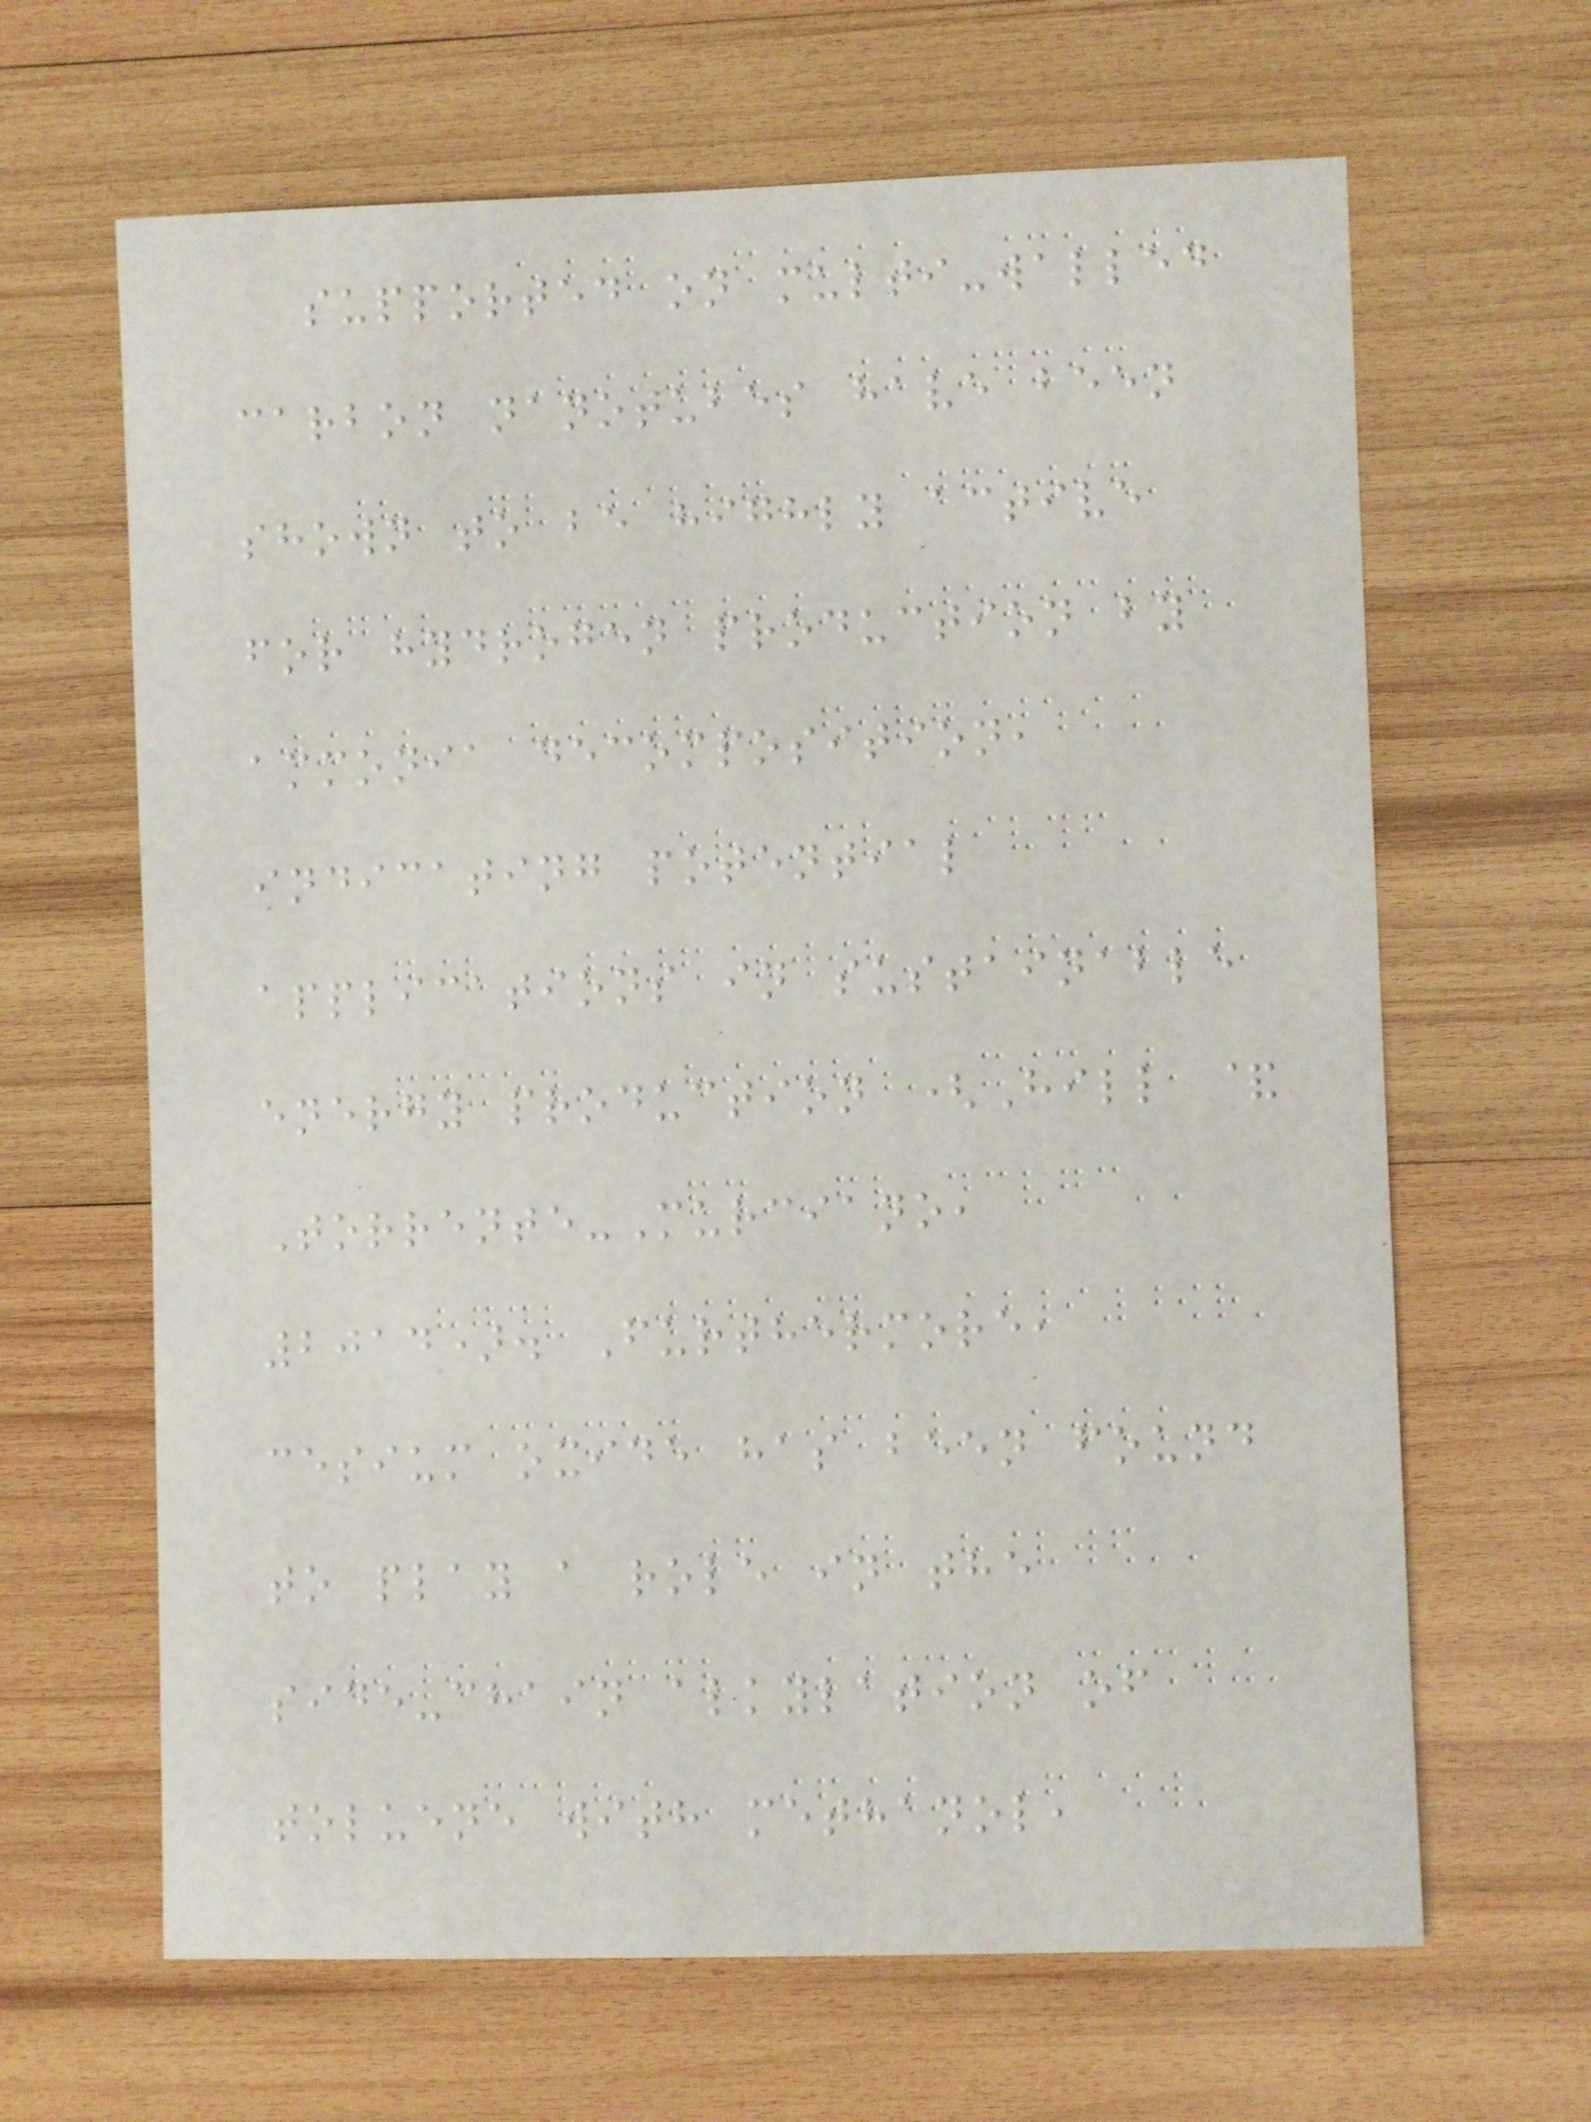supported on multi-walled
carbon nanotubes have been
shown to be highly active
for hydrogen production by
ammonia decomposition,
indicating potential
applications in sustainable
energy production (Hill &
Torrente-Murciano,
2014). Furthermore,
cesium oxide has been found
to play a role in the
side-chain alkylation of
toluene with methanol,
